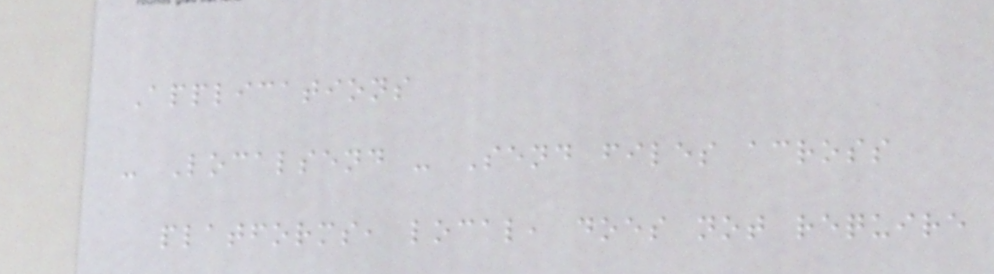Applications
- Localsend - Send files across
platforms, local, does not require
